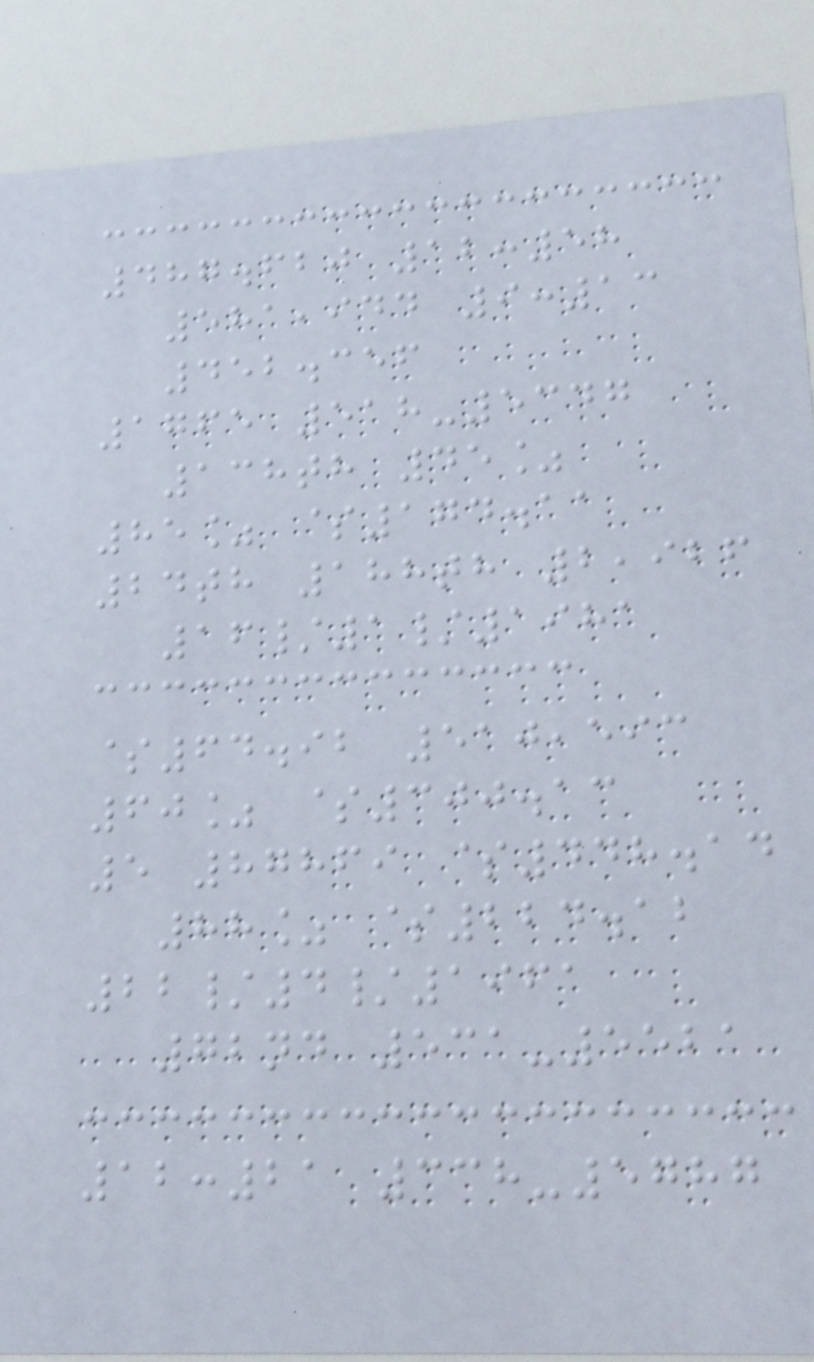487.620 12:58
581,944 9:13
452.356
1765 518-5347
138th 45%
85% $174.11
24th 188th 2,926
16/1/1981
$64.92 510,593
60% $300.13
5 87869 $448.14
88% $224.12
22/4/1961
72nd 531-5521
12:21 338-5787
